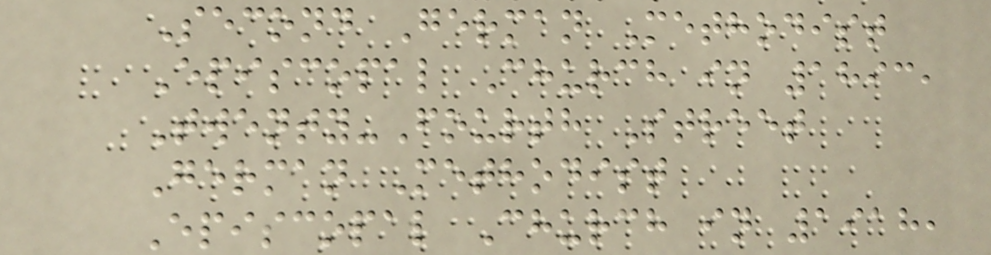Second German Methodist
Episcopal Church in 1893,
Twenty-Fourth Street
German Methodist
Episcopal Church in 1918,
